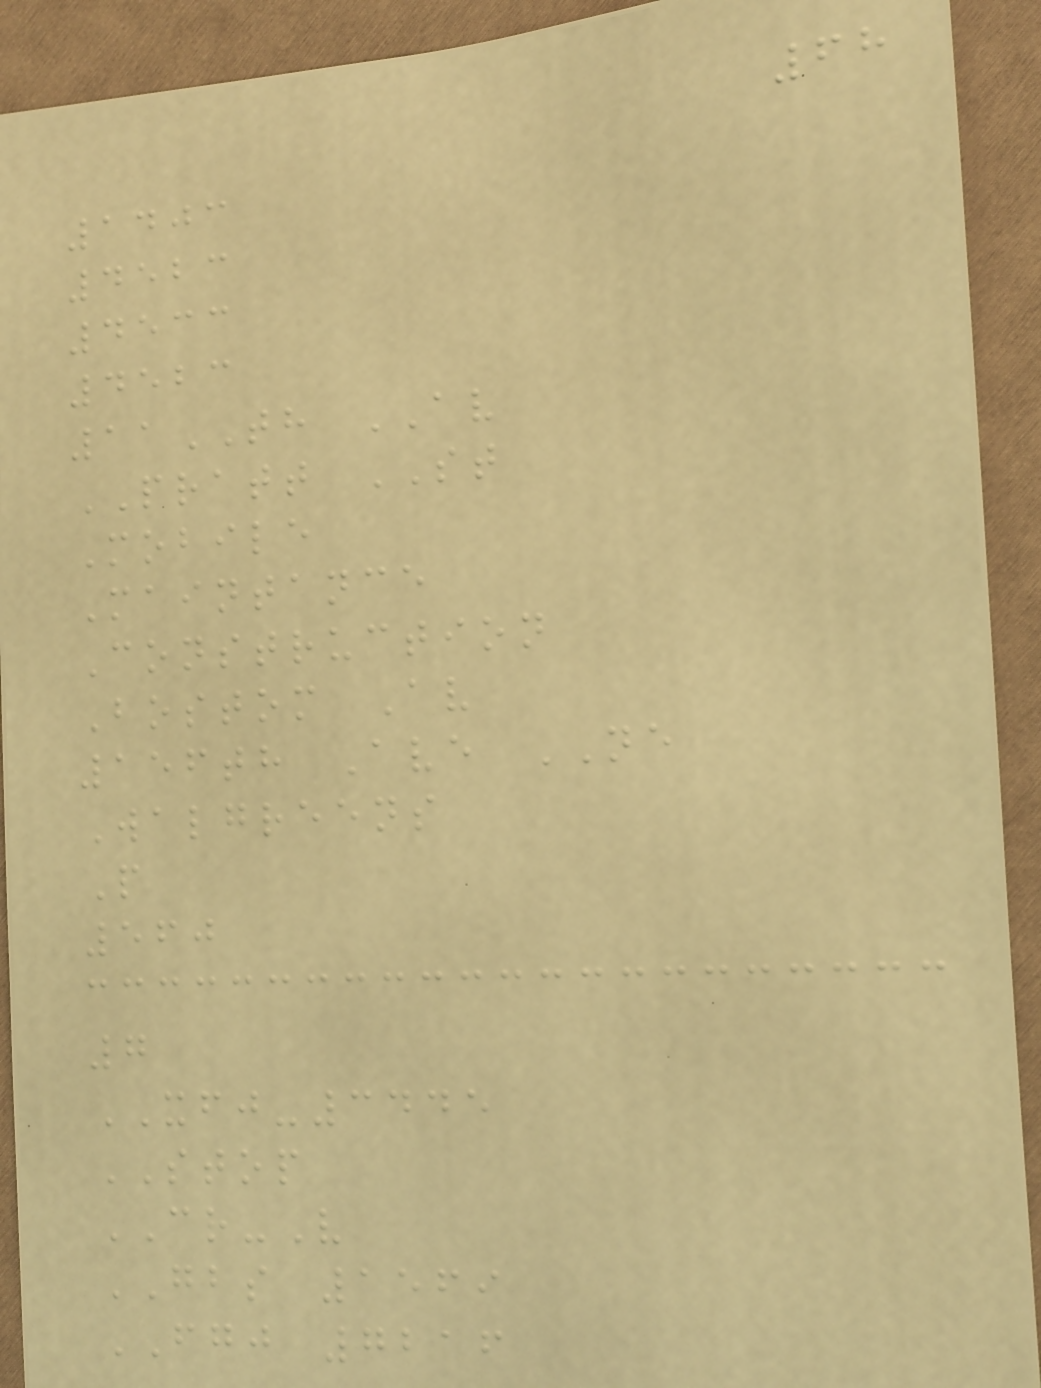68
1403
4523
4533
4523
11TH AV
PRATT ST
Mobile
Maintance
Construction
Bostom Av
156th Ave NE
Walgreens
P
560
7
XFJ-3445
STOP
CR-V
GBS 1569
FGJ 7216
